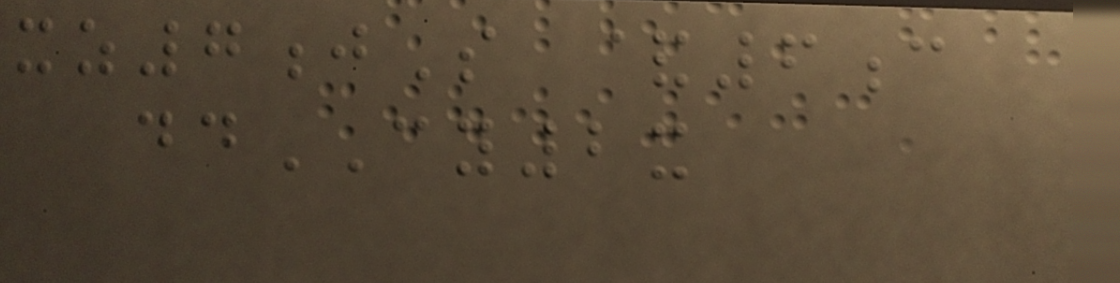xz7jS &6c
ddCY2x
